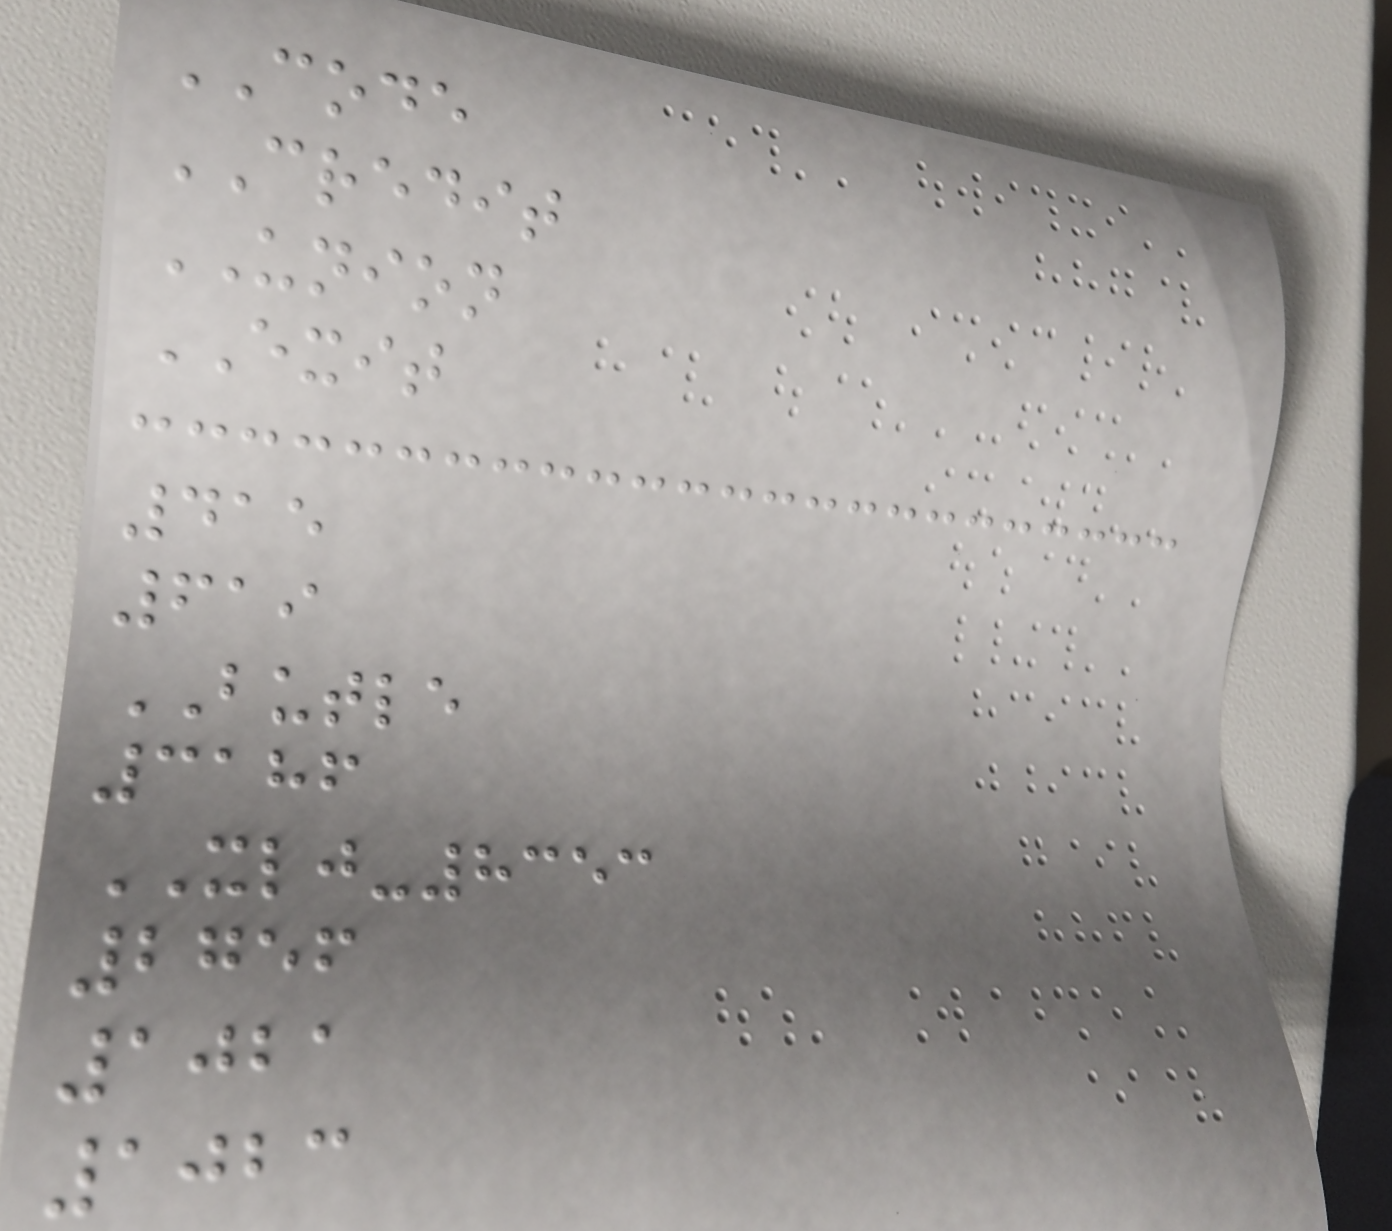CODE
CREDIT
UNION
EXIT
415
619
BUTLE
3186
XLJ-8353
2756
1021
1023
